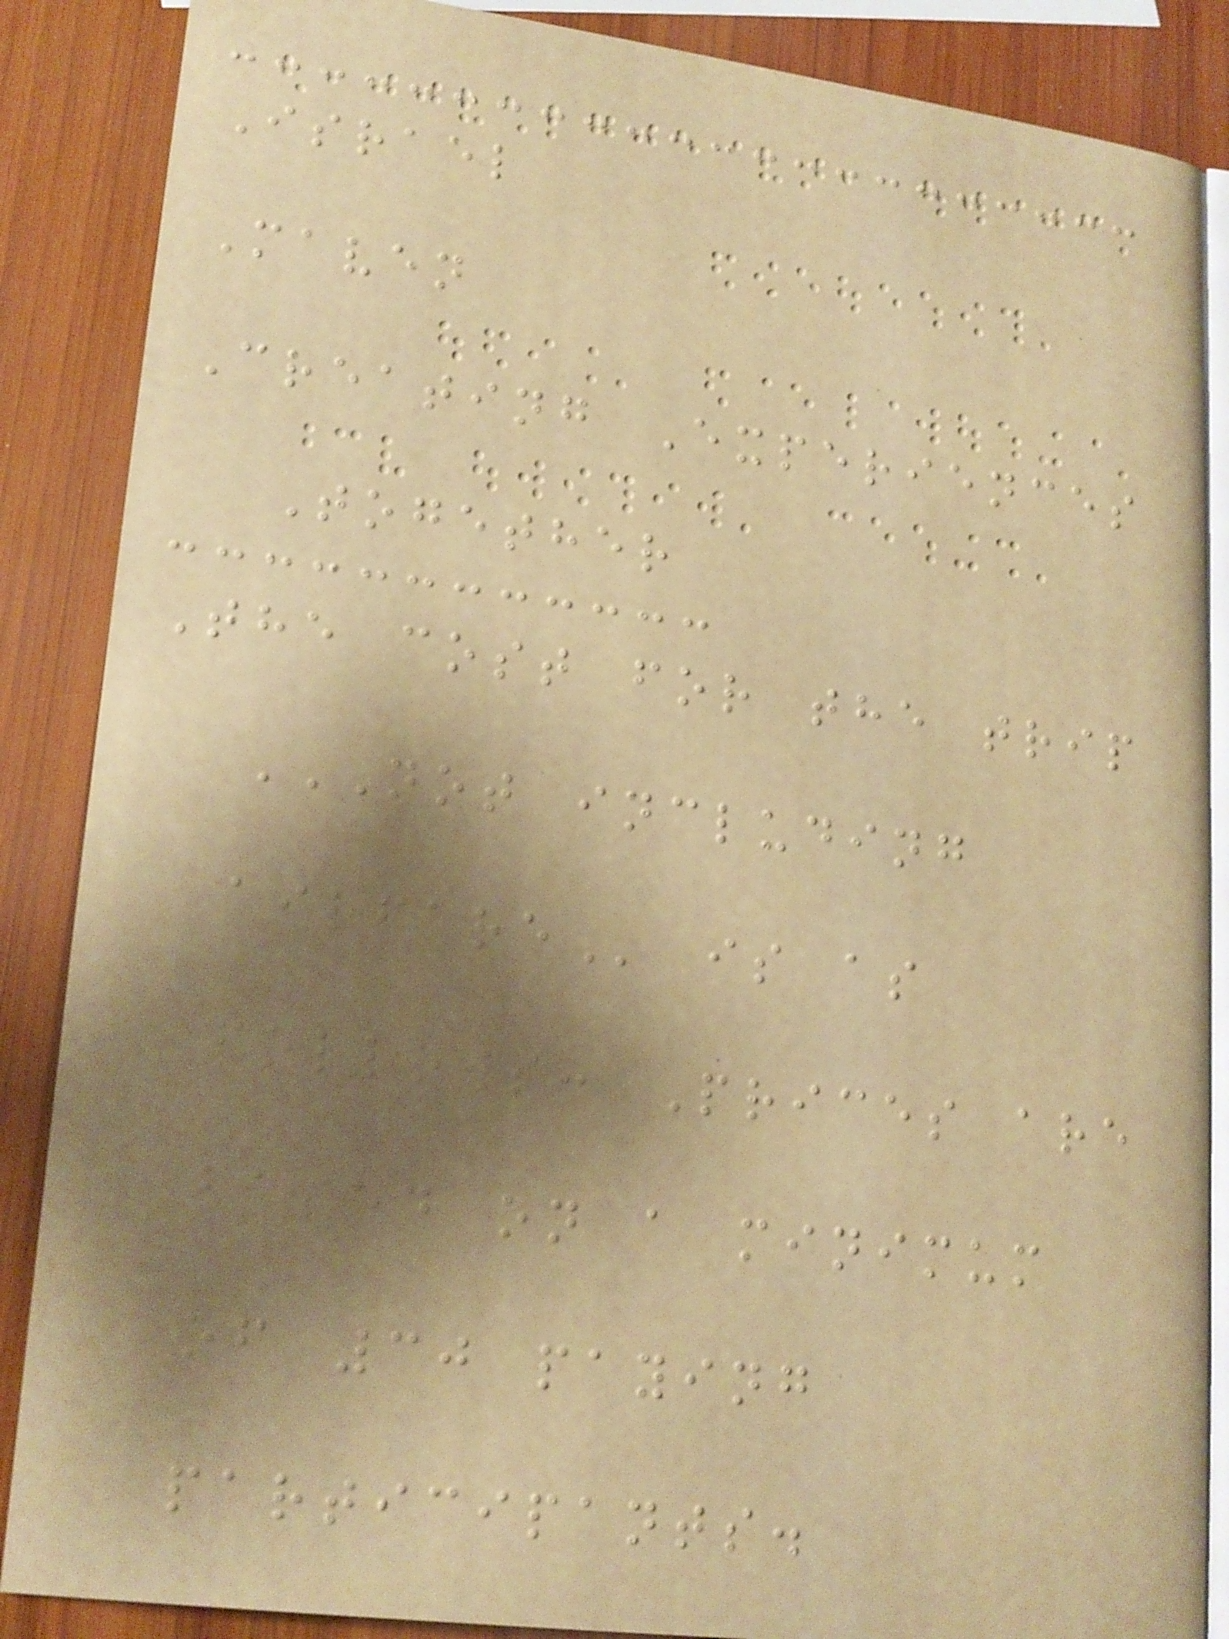Israel
Maven
Creating Experiences
Together
The cost for the trip
NOT INCLUDING
AIRFARE is as
follows: Prices are
based on a minimum
of 30 paying
participants.
